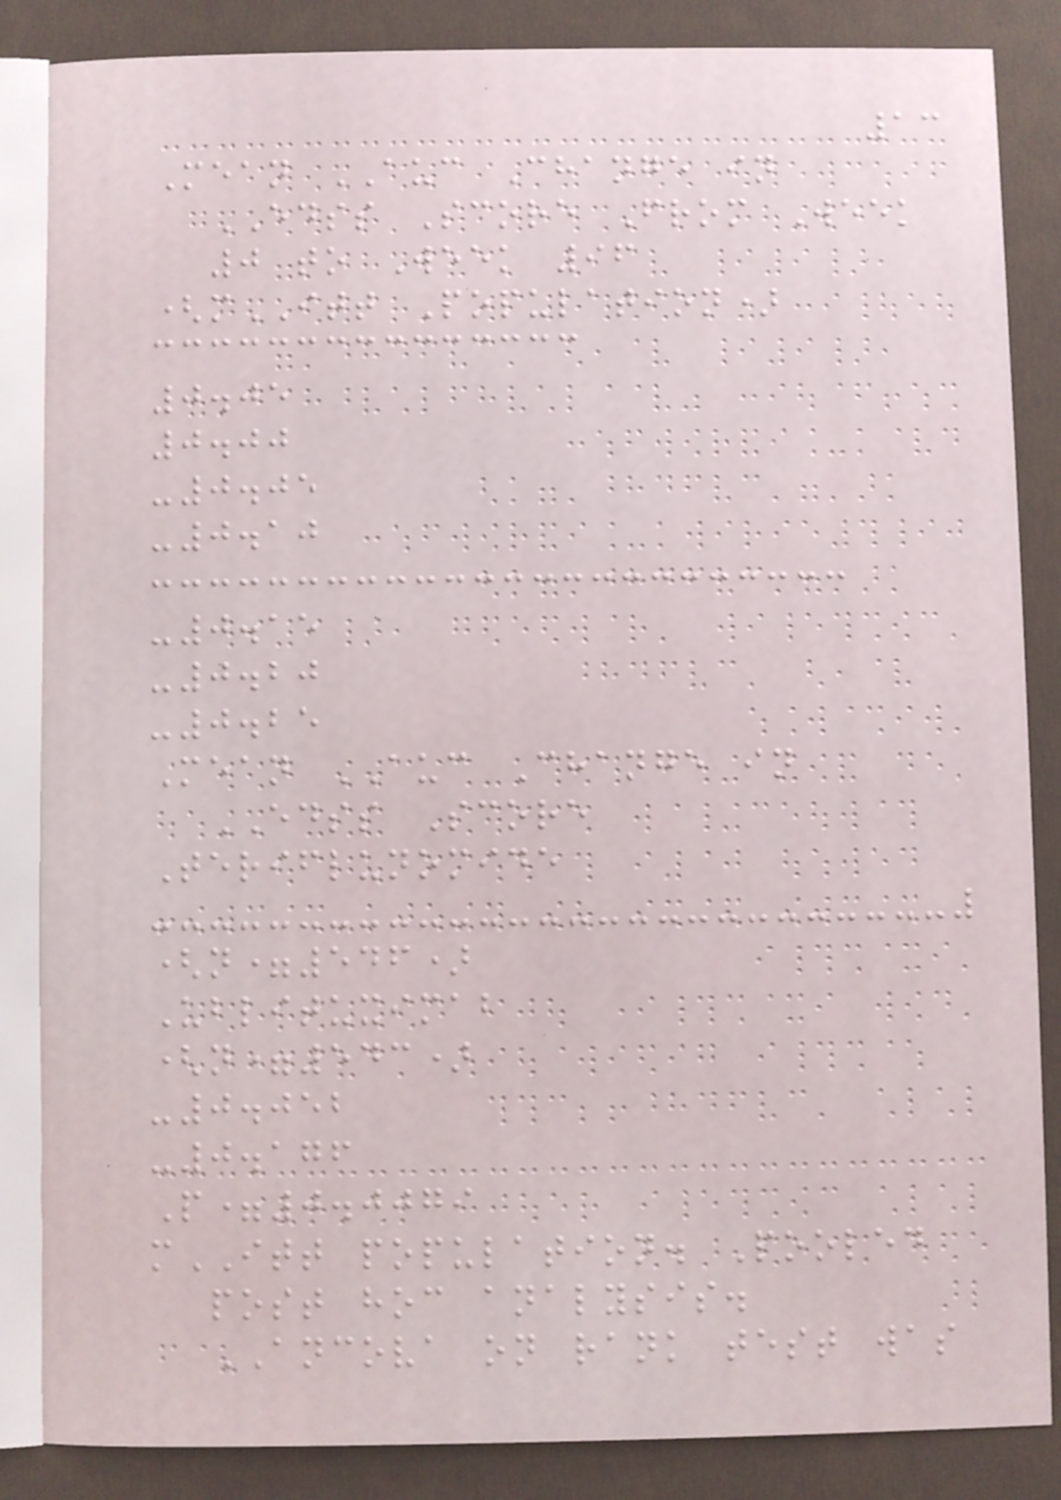13
Mean AUC Change in
EDSS Score From Week
0 to Week 96
(mITT Population)
0.05
0.00
-0.05
-0.10
-0.15
-0.20
-0.25
Mean AUC Change in
EDSS Score
Teriflunomide
(n=546)
Ublituximab
(n=543)
-0.052
-0.176
P=0.0079
mITT population. Pooled
post hoc analysis.
ANCOVA on rank test was
